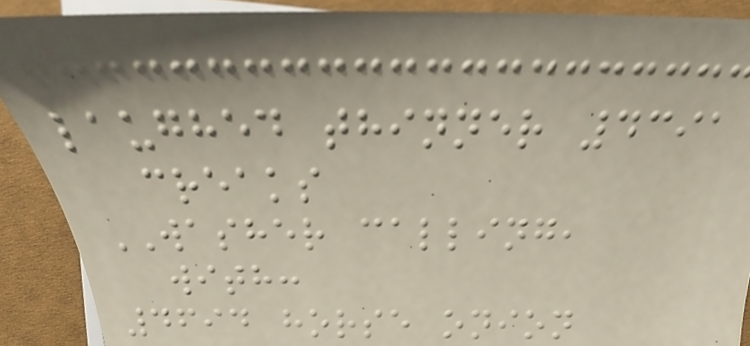laughed thinner 4391
creaks
WASHER calling,
with:
4694 horse onion
